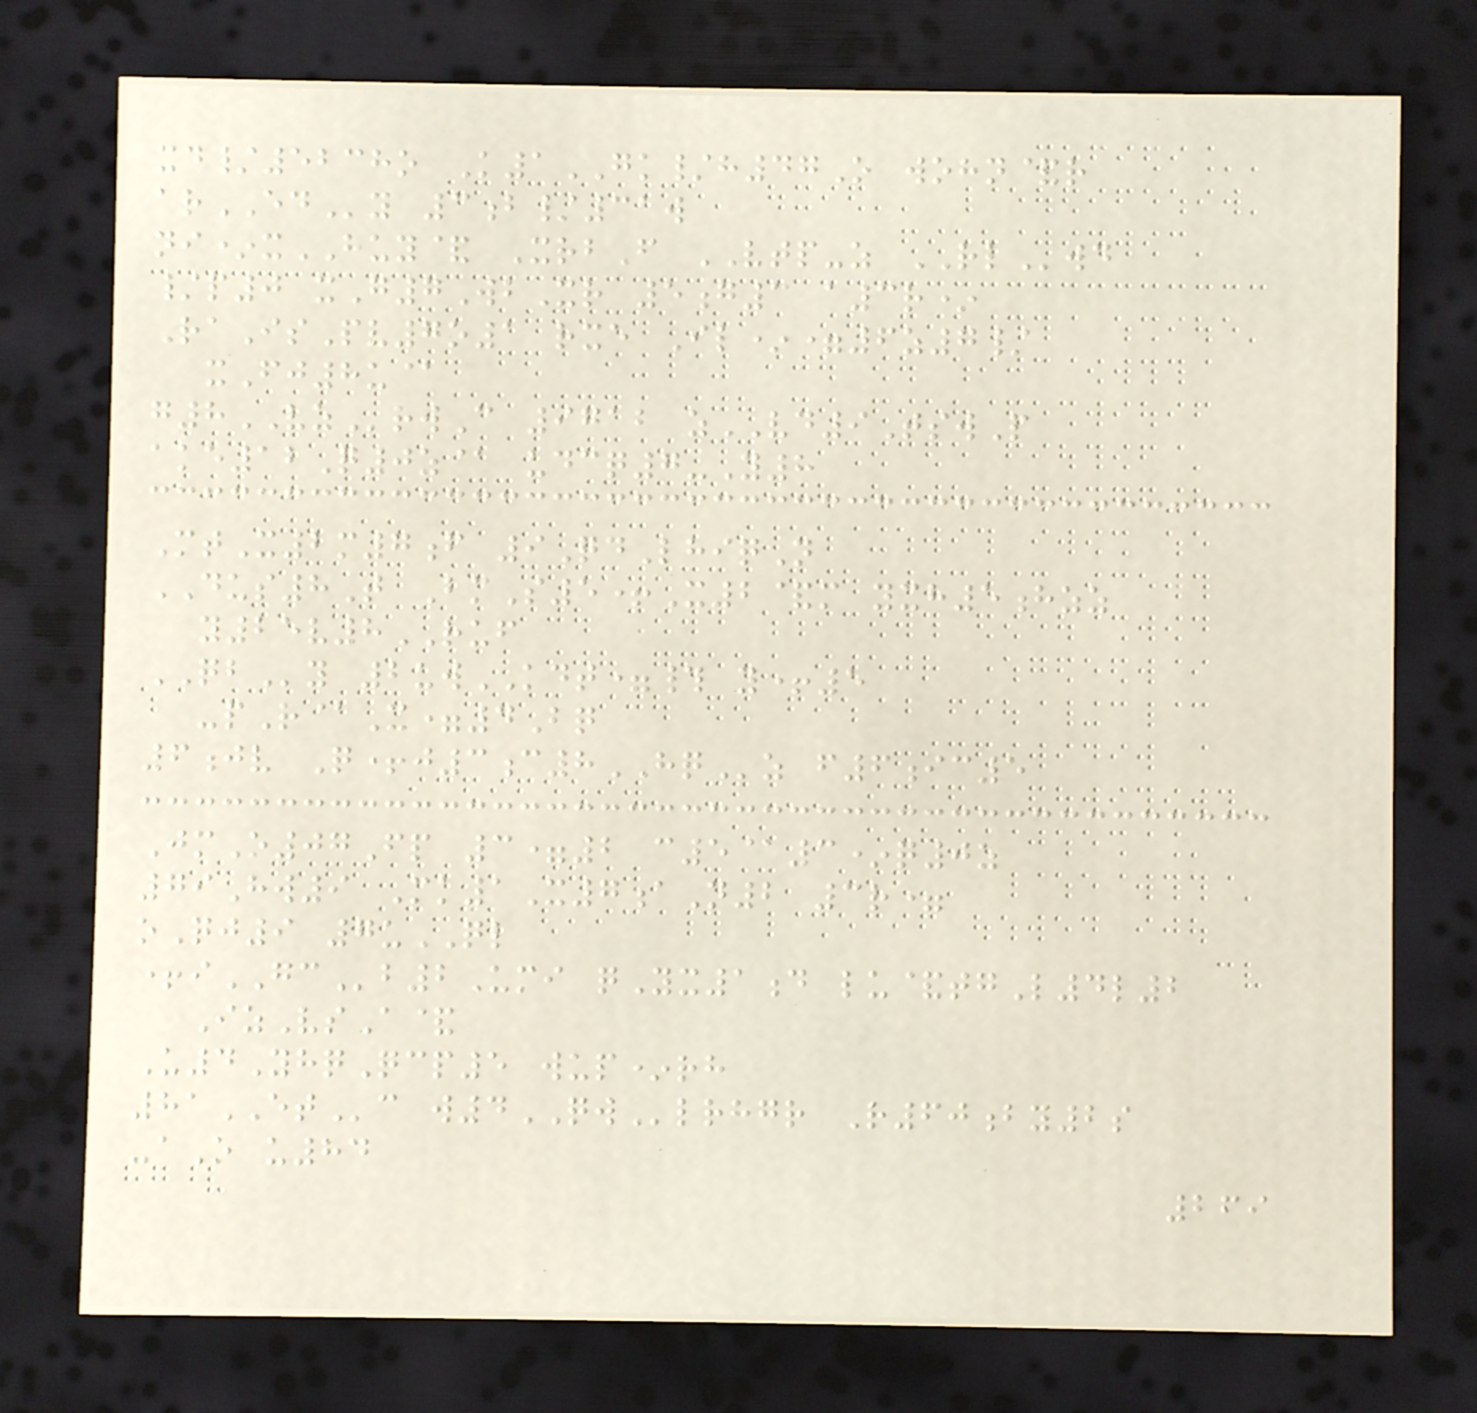xd/5238o K1GK/h47O wohn&r
arEDy 3b/31w
ni*xHUY& XrbF VTP-z RLwd
/p0 xG7WbXr 5g3 a3r*
RaIsPv7o1 rxe Il*=6z7/
xFj8u@
g8VZrwC 9712 zVD9TswP
ake12Q0z@ udcq7-Y8
MtX2m7f 9QdLhiqN
DUS8T BmS5+X2&m yxh5hzz
y25v8RUF
QBy 2uwKDT=# y+5
-pR@X=4Bq
6jv Q+j3c8HQz f6ic5
JmO07Fp 3=2 c5@3*q0z
79Hw9 Mk1X7aN2 3r=
oQj9 7uQL
+iGCb2Umi qYx1d lu&tgL4l2
IzVsA&
U4YhqQcp5 wup*rh
81ETc w4QWlrhgr R60by2s
-aO u84
269
